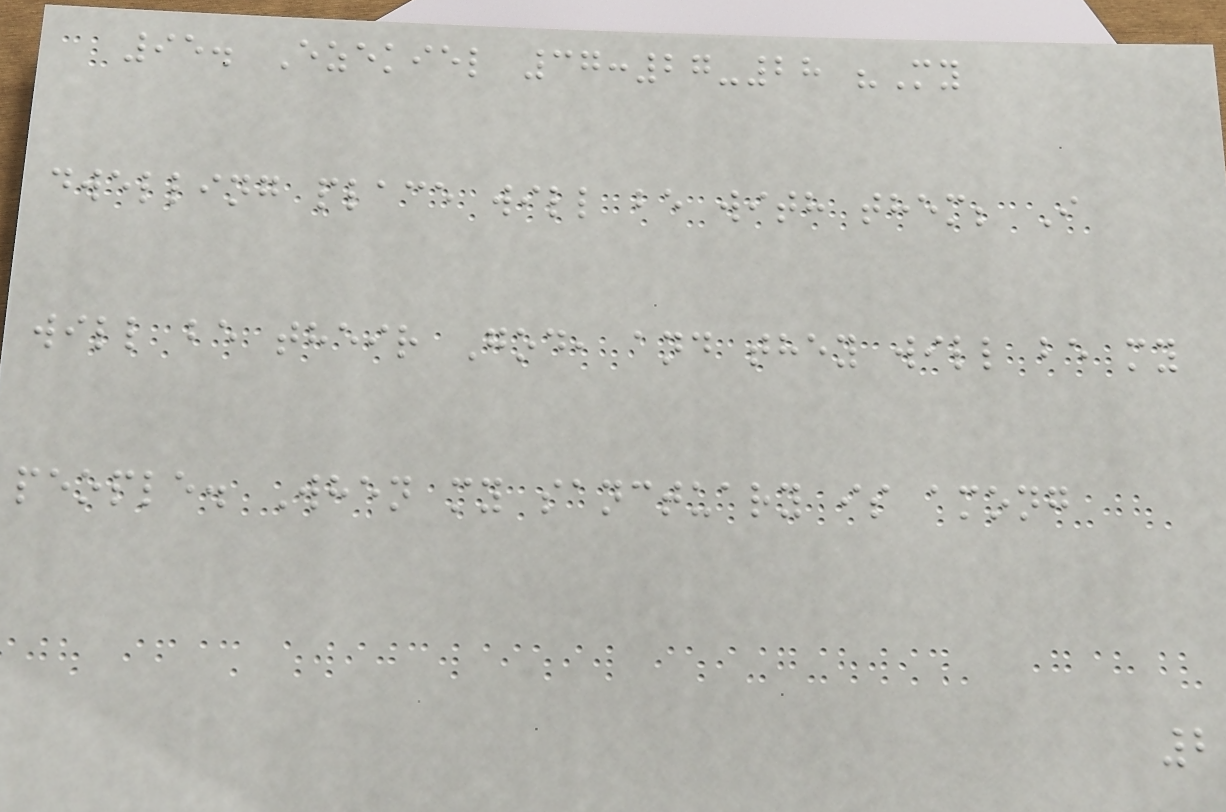95. Ezekiel 37:27-28 "My
dwelling place will be with them; I
will be their God, and they will be my
people. When my sanctuary is among
2
